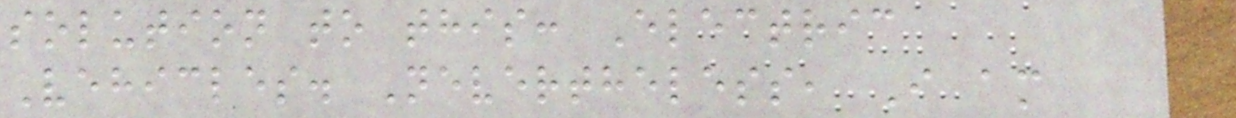solution to this: Electric
Vehicles. Nevertheless, I am
